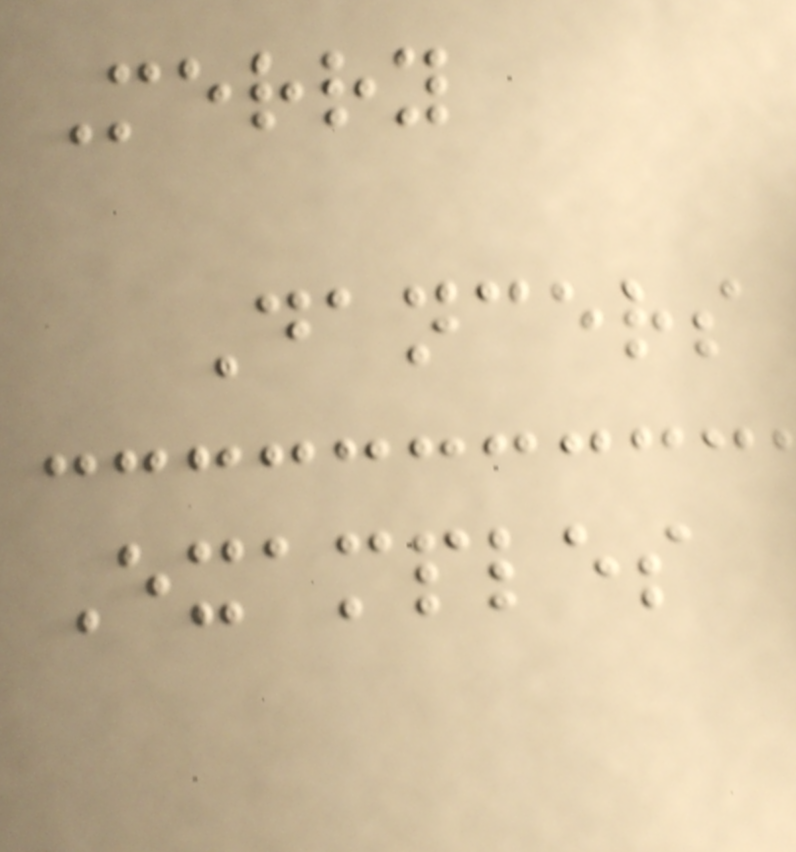Merry
Dancers
Examples
